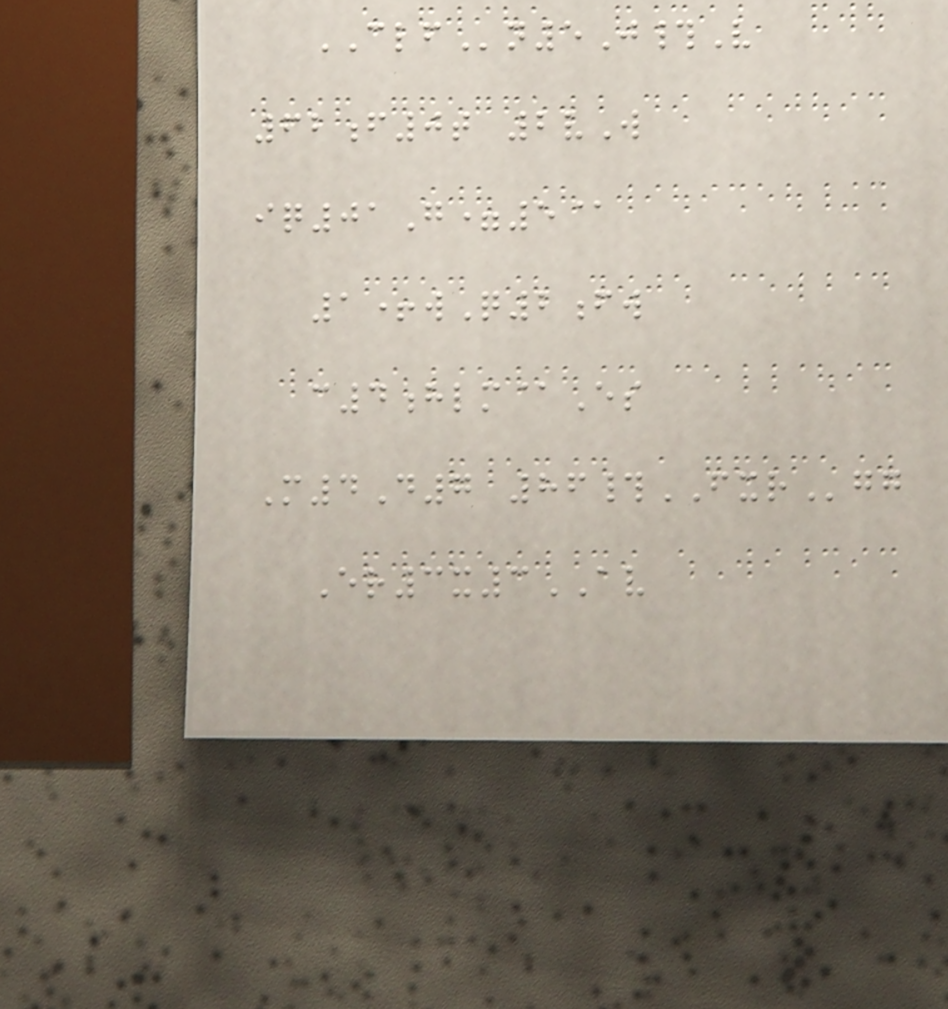CLFn5J#V
62f0t 2vW
iq01G=5@
1+wQ2fw
c4hlm@Es
M4D7 86#FXRgg
Er3x3AV
